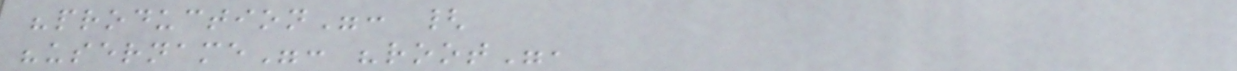"production": {
"username": "root",
